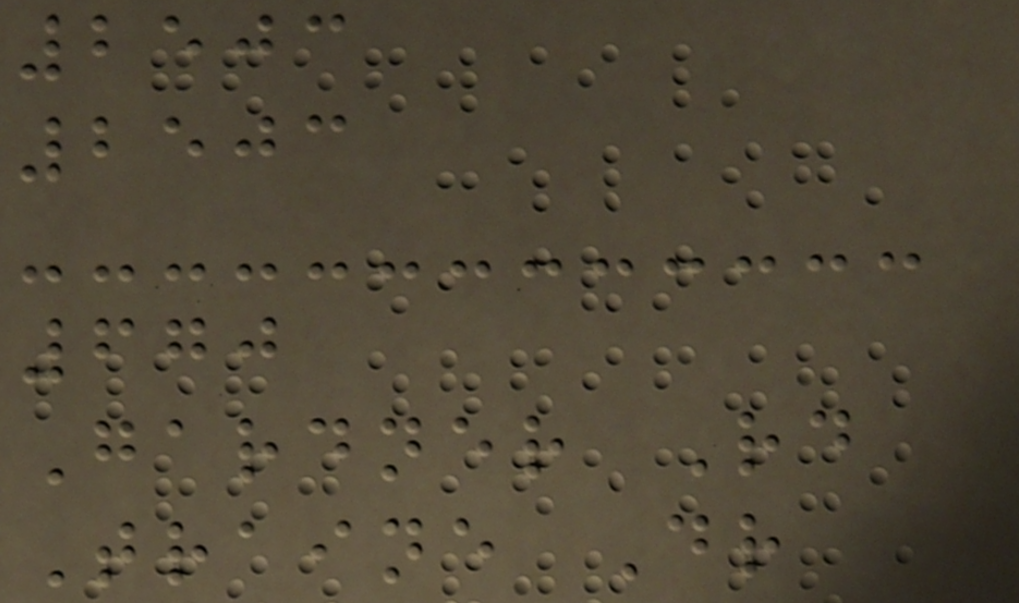2503
2503
670
Gardner Rd
Traine Dr
